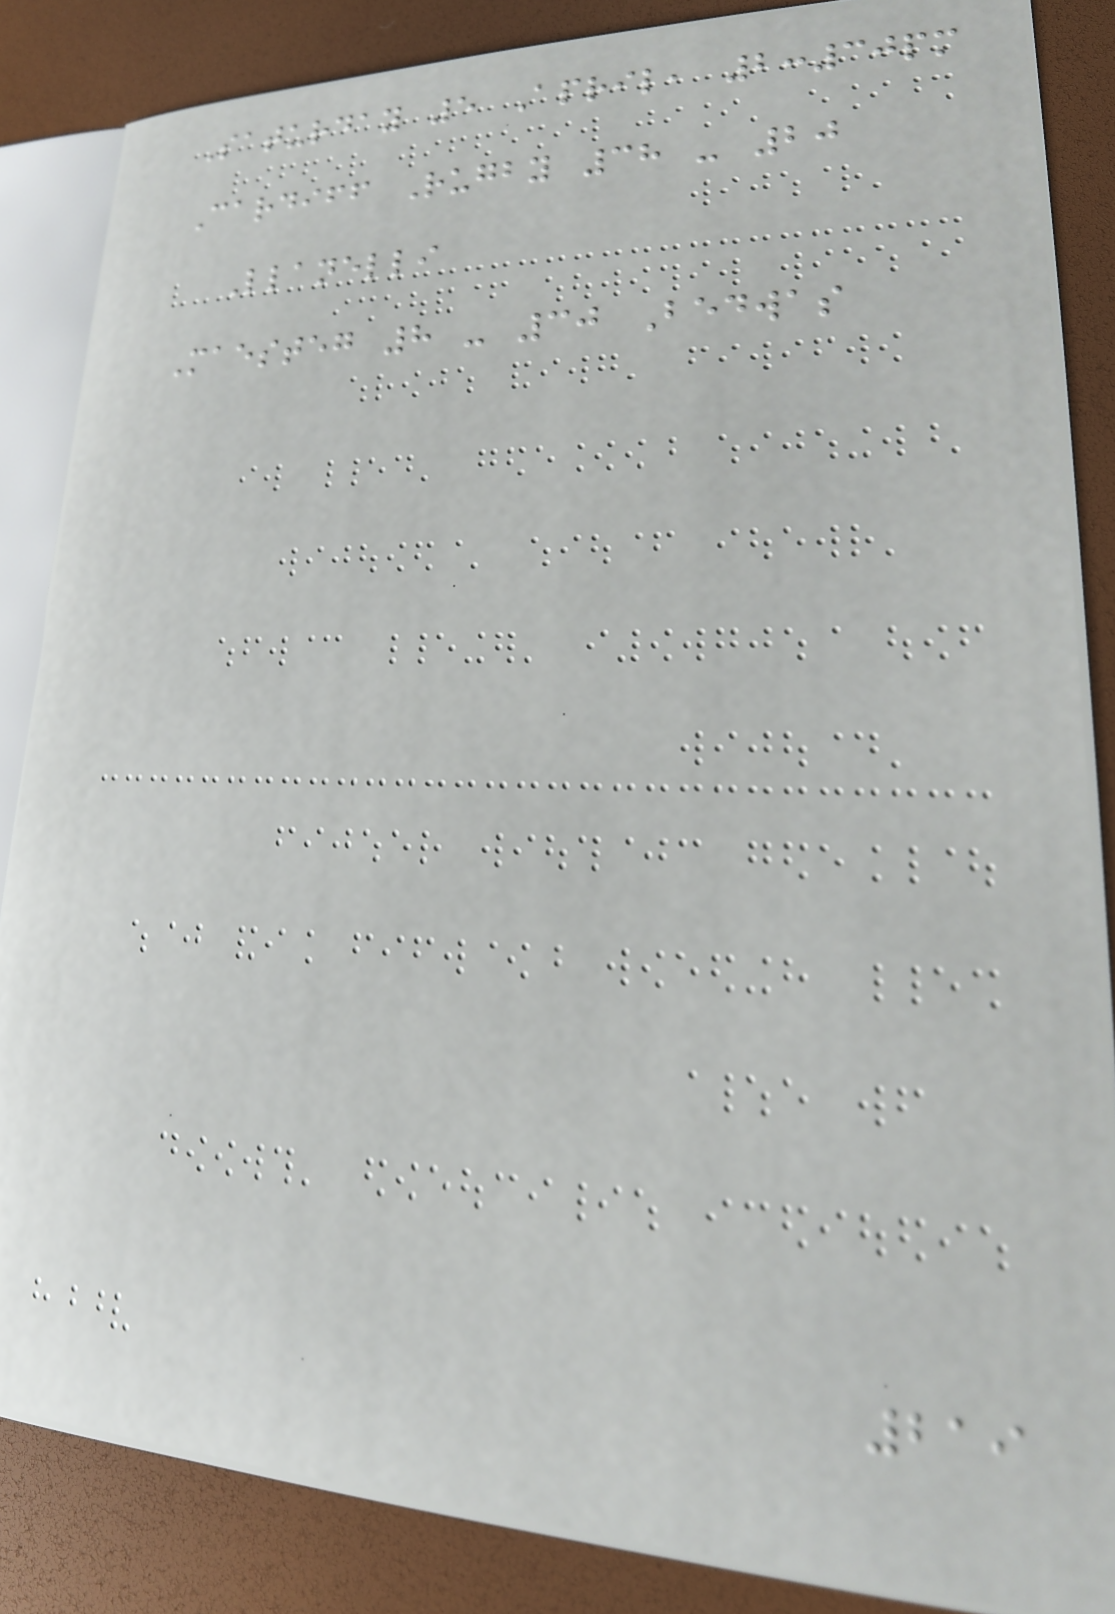Saturday 5 April, 2:30pm
Cardiff Rugby 38 - 20
Llanelli
Maesteg 8 - 30 Bedwas
219
